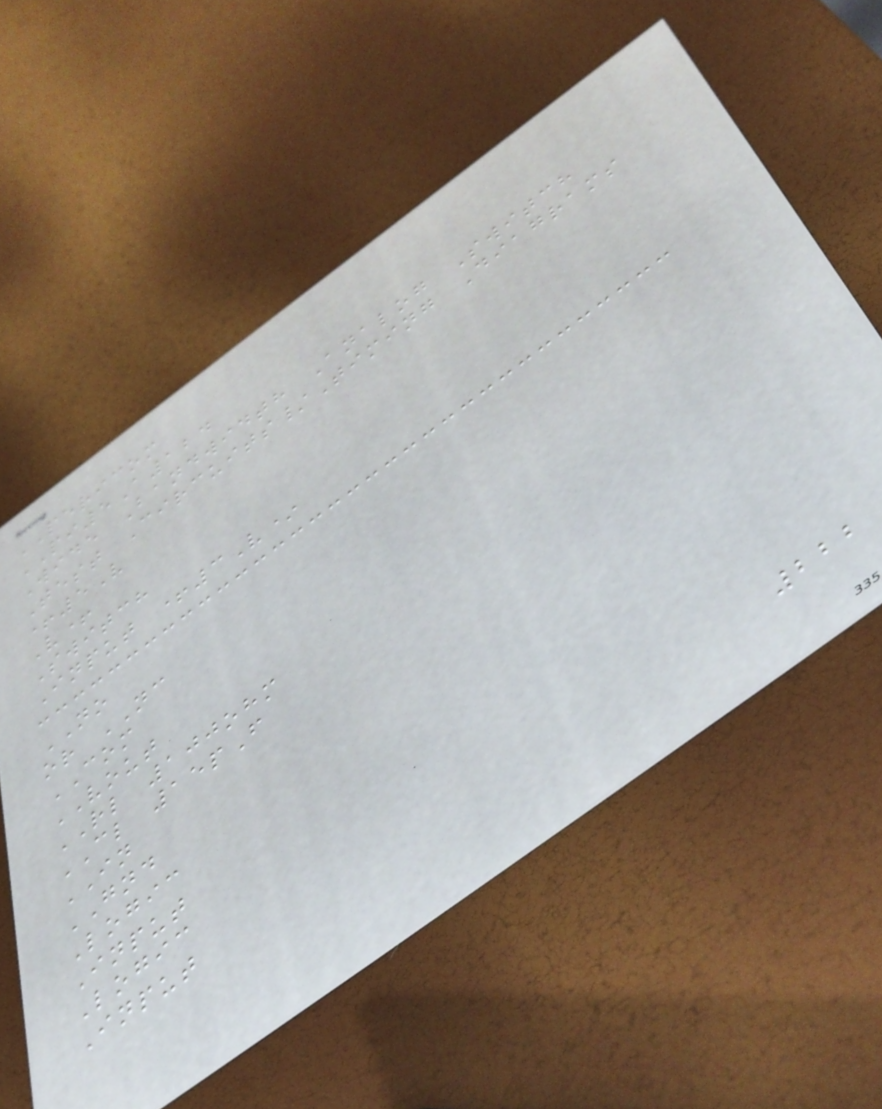PERICOM
PI5A124
Wide Bandwidth Analog Switch
Test Circuits/Timing Diagrams
+5V
V+
Switch
Input +3V*
NO
or NC
COM
VOUT
RL 100ohm
CL 15pF
IN
GND
Logic
Input
Logic
Input
222
